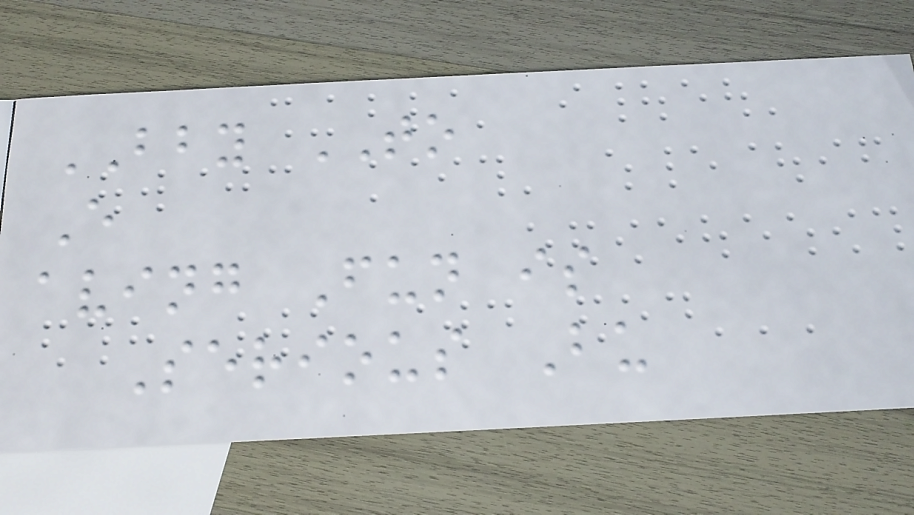BBY TO
E
aving Fun is
Serious Bu
